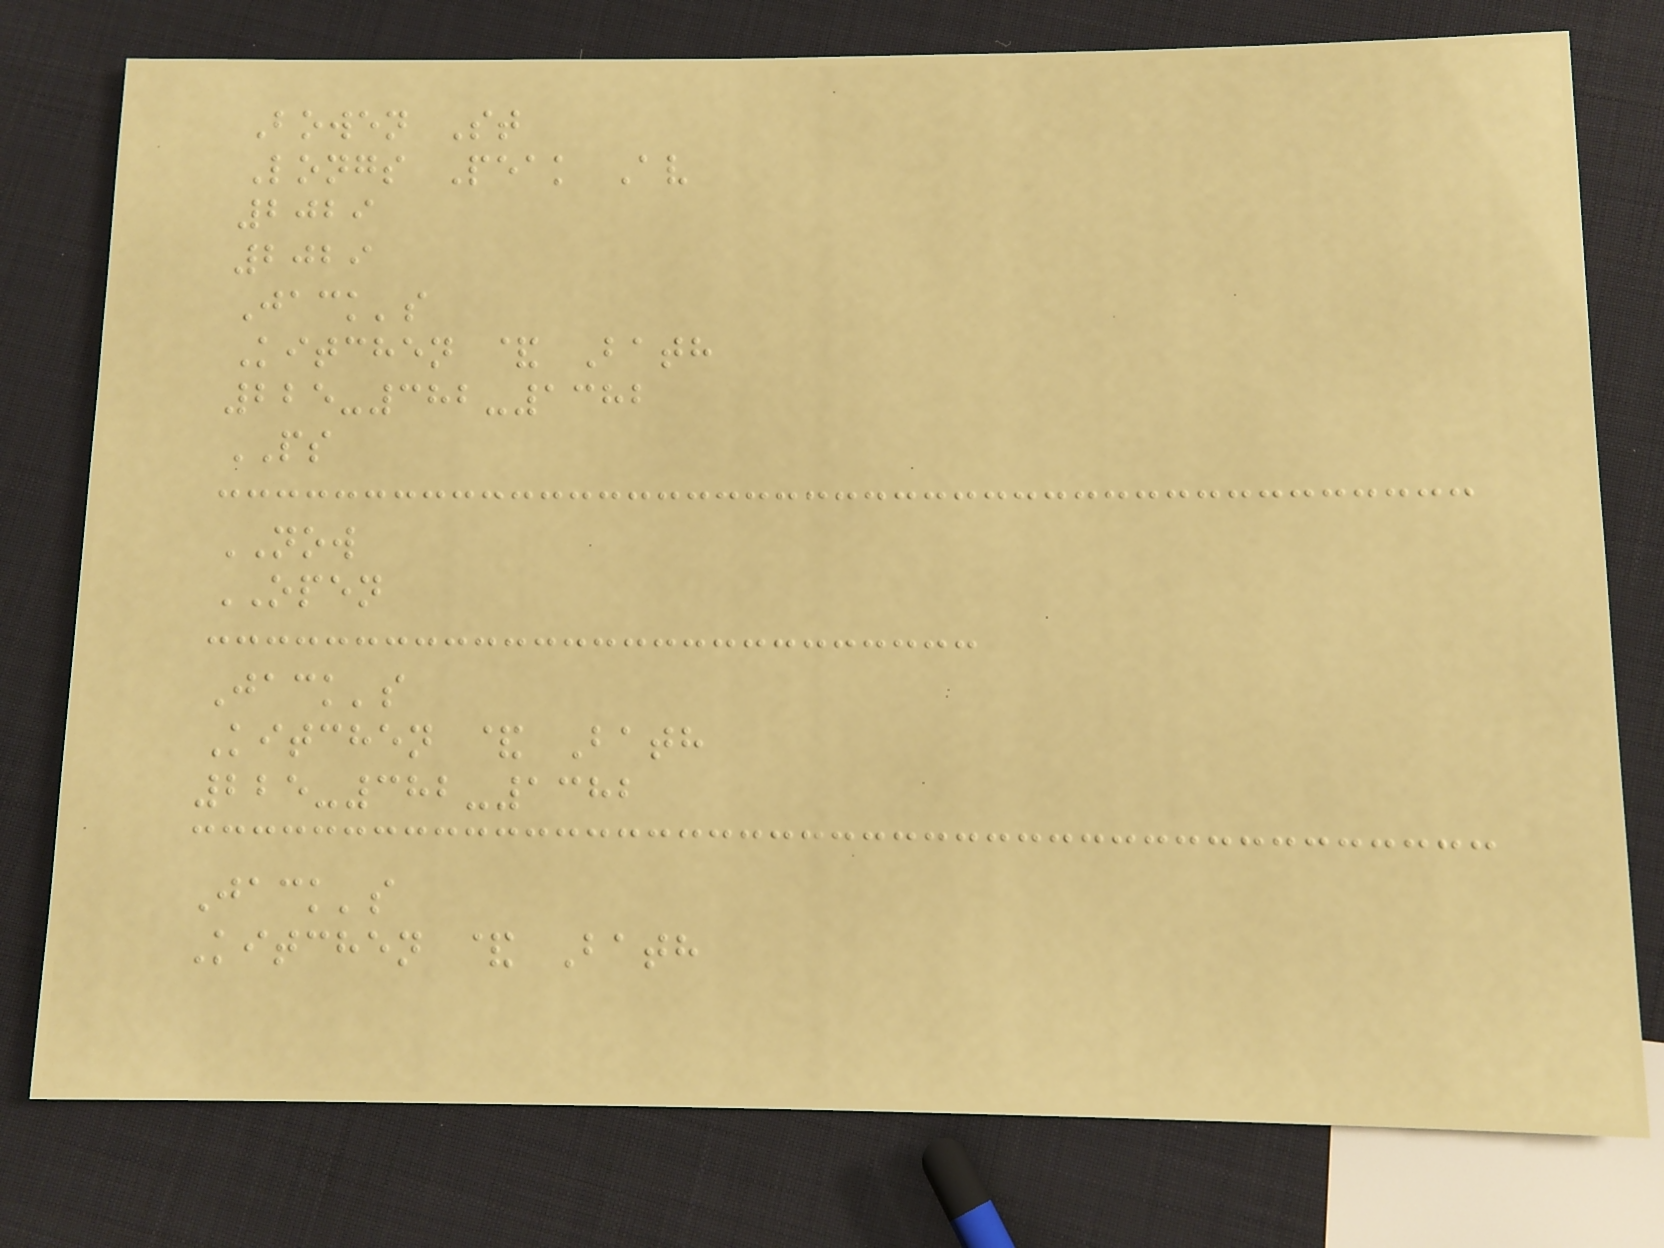Bowen St
Longs Peak Av
2029
2029
Jack's
Kitchen & Bath
225-382-1382
PS
NOW
OPEN
Jack's
Kitchen & Bath
225-382-1382
Jack's
Kitchen & Bath
